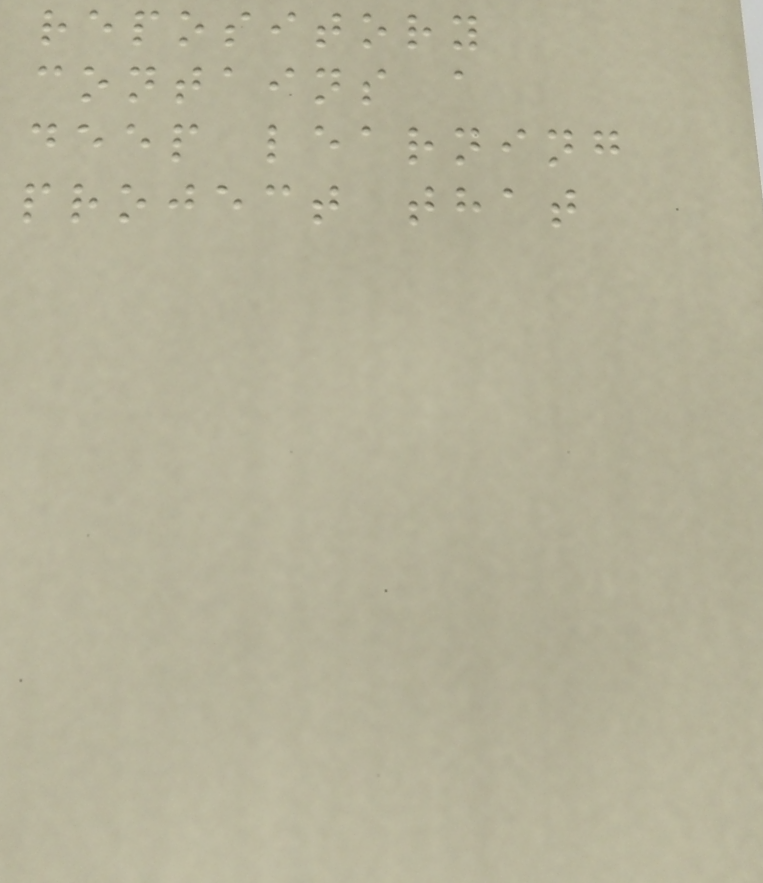repository
contains a
deep learning
project that
